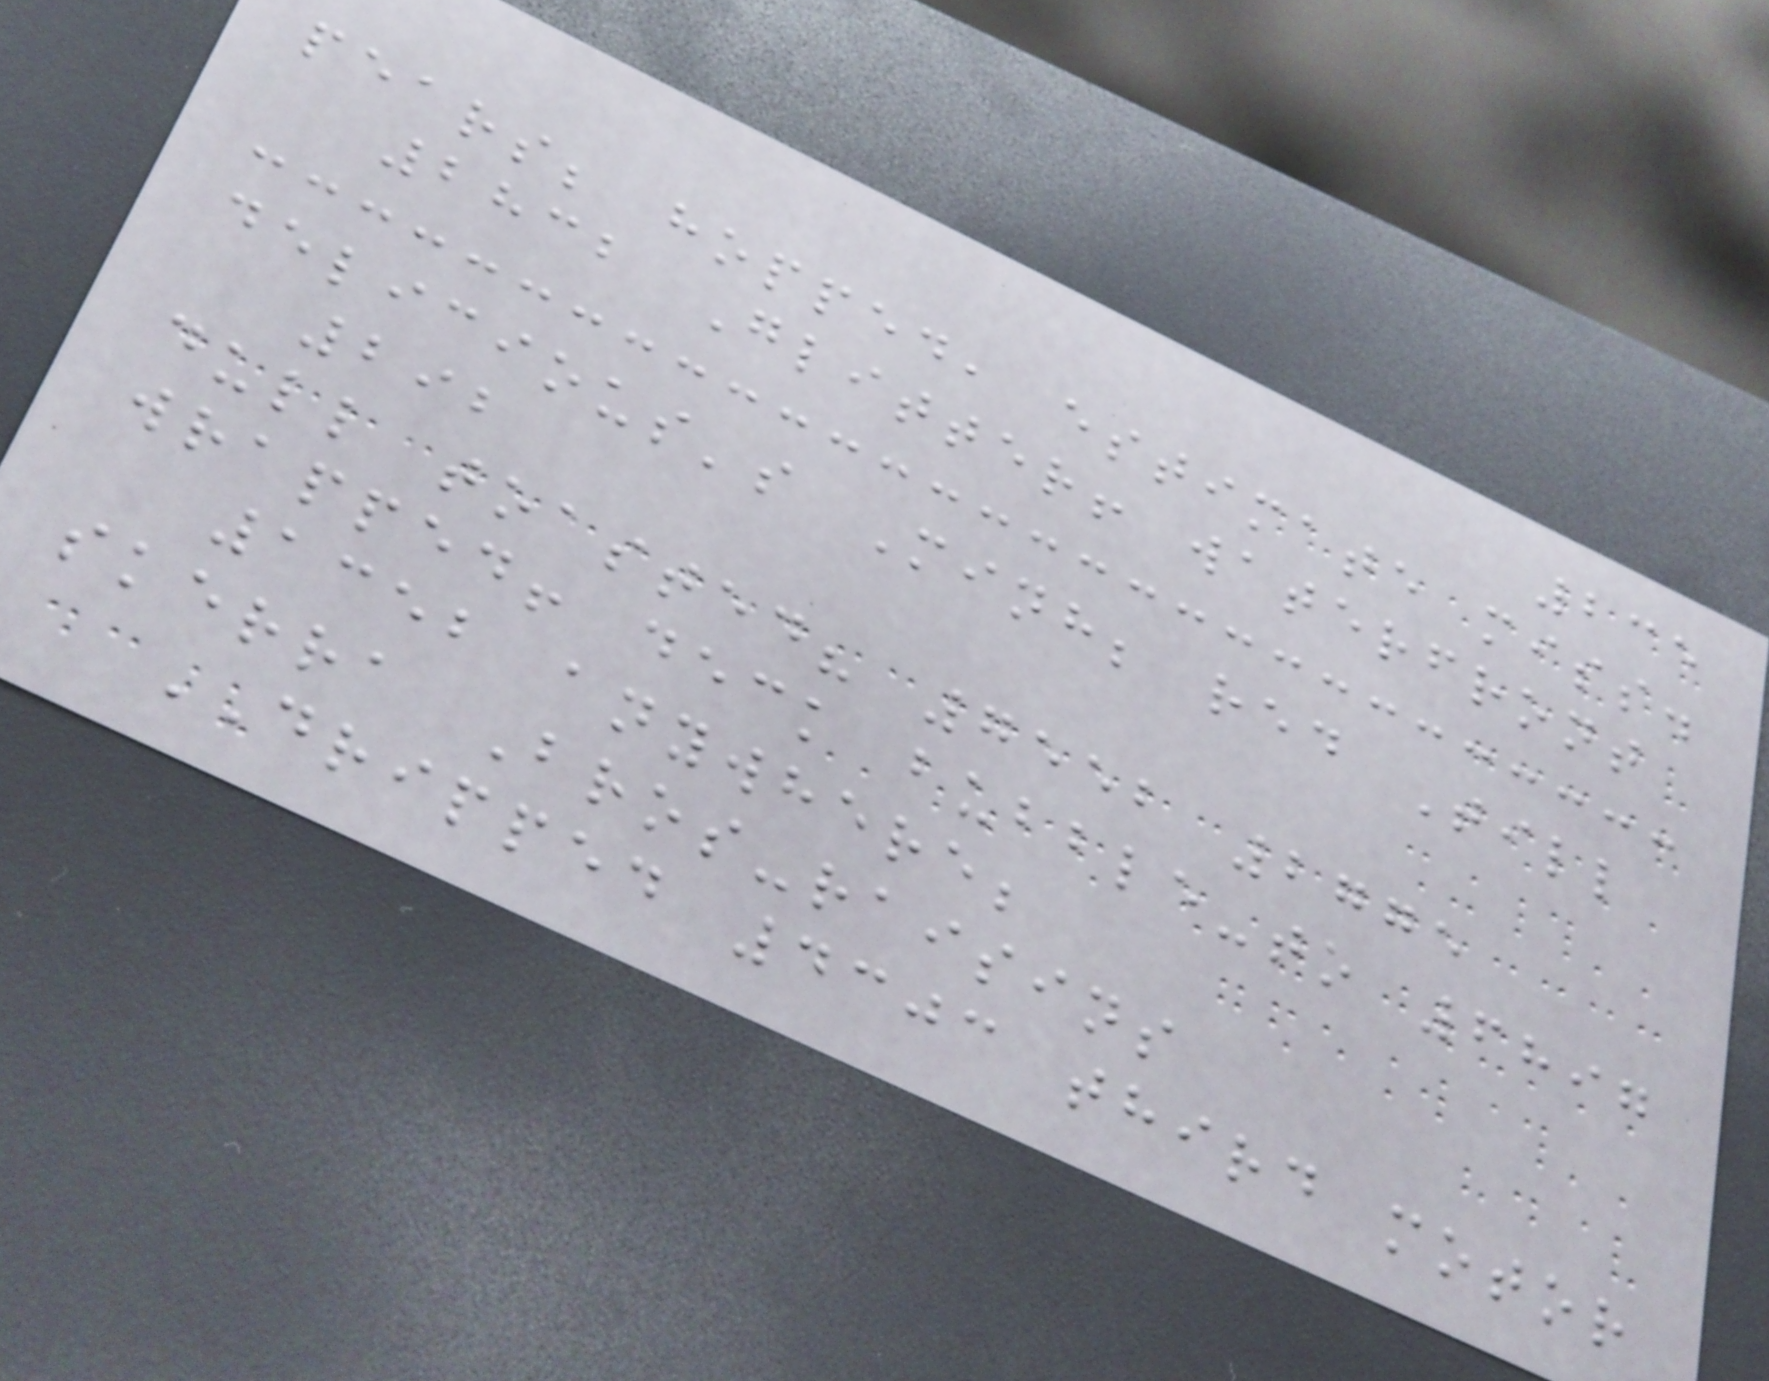235
pears; hopped, estimate miss.
2832 Glitter! waterfront
delicious's Minh; red Till
292
dull toasted? 7552 2775
wrapped! deck bubble-to 6897
1352 anywhere;
skerra Bros-raisins
DRIPPED 4303 third motor
